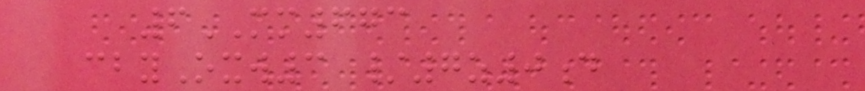6MM673
cbyOxw3 /7z0d
